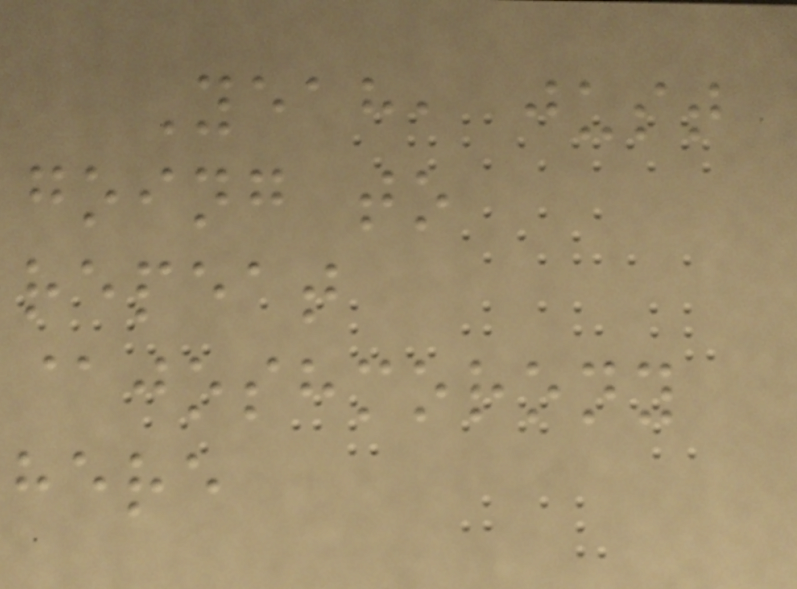Yeah, just
going to
repeat
@joshmorony
here
